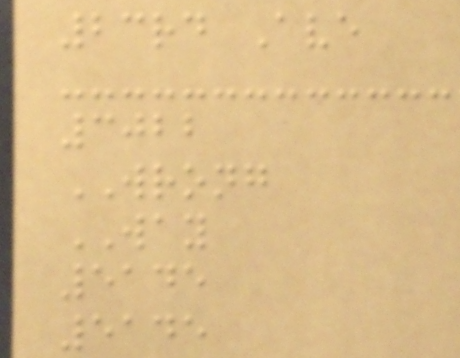23rd Ave
3022
WRONG
WAY
5145
5145
